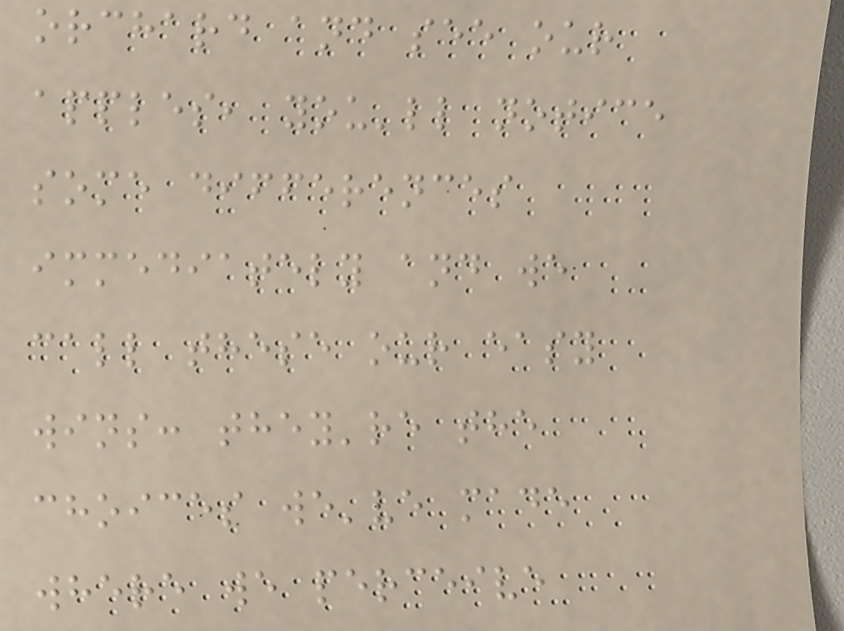orchard and see our
apples, you'll notice
some differences
immediately and we
call these our easy
wins: they're the
choices we've made
where we perceive
